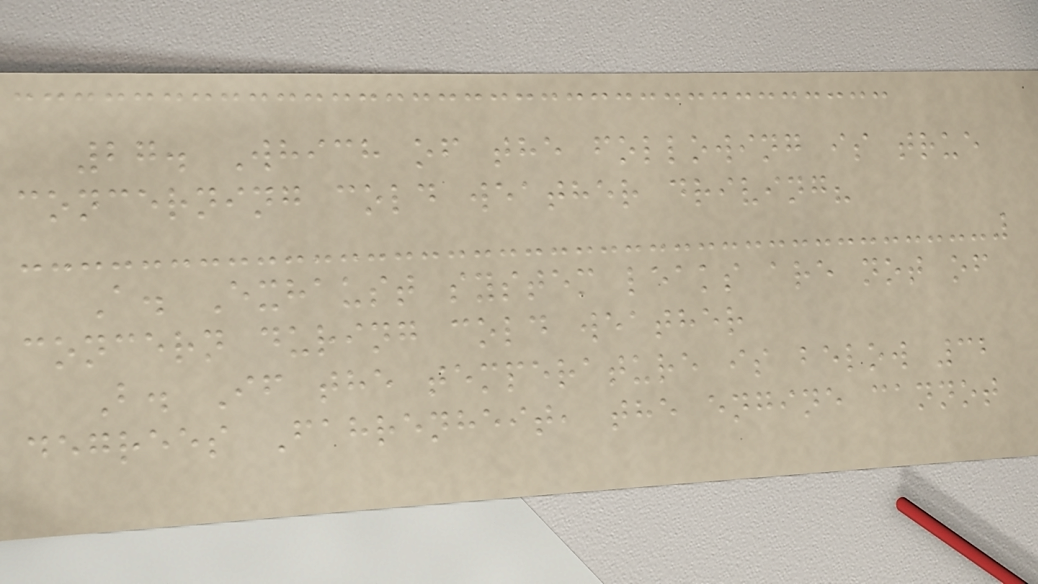27. Which of the following is true
concerning cold weather driving?
A. Exhaust system leaks are not of
concern during cold weather
B. If the temperature is below 32
degrees Fahrenheit, the engine cannot
